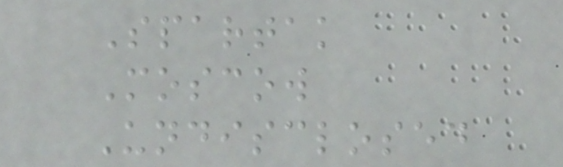Spartak
Moscow
Undisclosed
